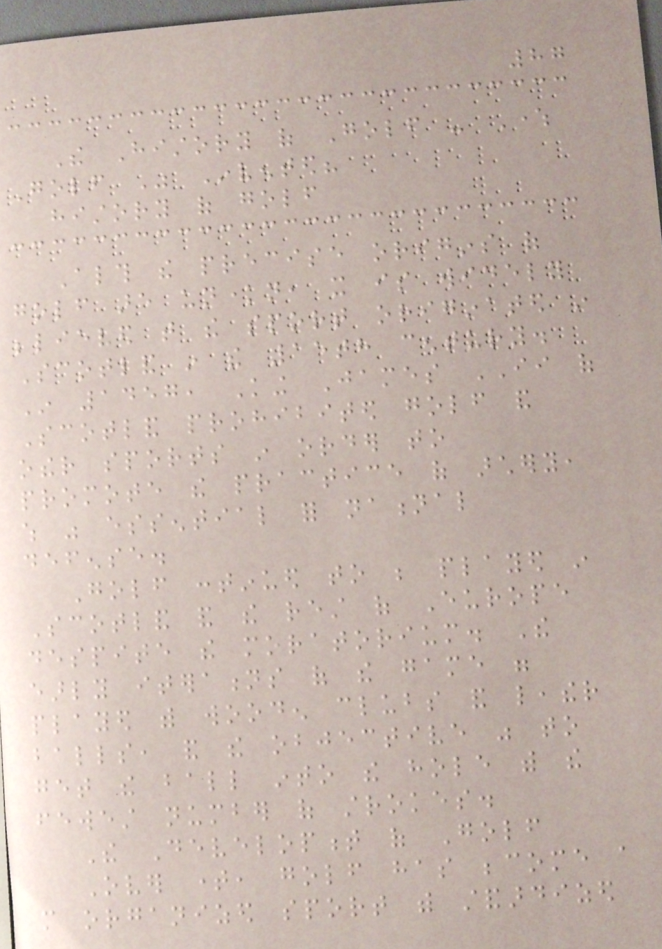87
The History of Golf - Where
Golf Was Invented?
history of golf
Although the precise origins of
golf are unknown, it is widely
believed that the sport originated in
Scotland in the 15th century.
In 1457, King James II of
Scotland prohibited golf and
other sports in order to
promote the practice of archery,
which was essential for national
defense.
Golf continued to be played in
Scotland and the rest of Europe
despite the moratorium. The
early iterations of the game were
played with wooden clubs and leather
balls, and the objective was to
get the ball into the hole with the
fewest number of strokes.
The Development of Golf
Over time, golf has become a
more organized sport with standardized
